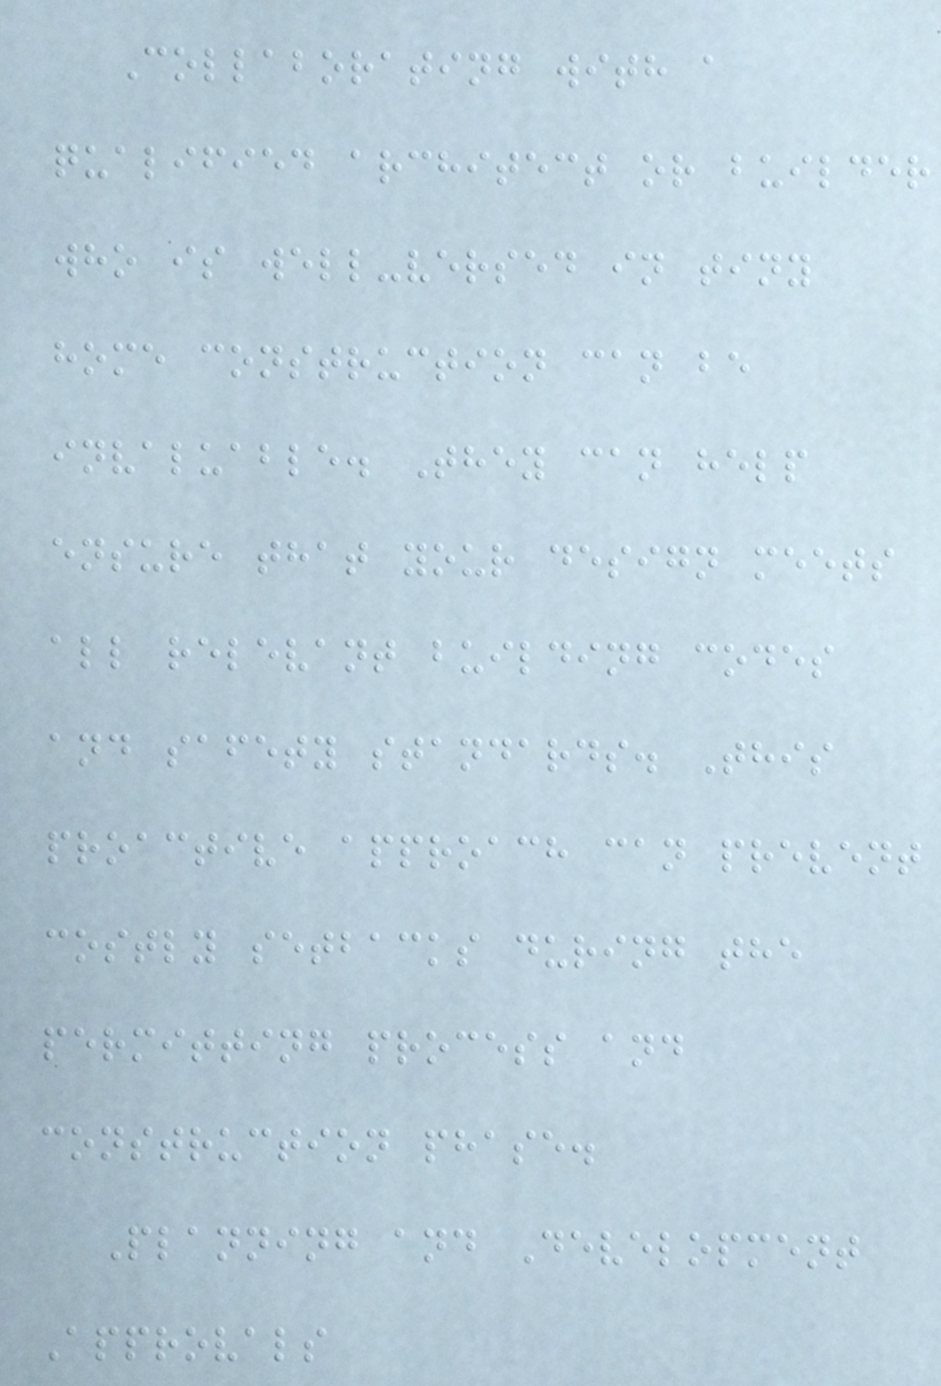Collaborating with a
qualified architect or builder
who is well-versed in tiny
home construction can be
invaluable. They can help
ensure that your design meets
all relevant building codes
and safety standards. This
proactive approach can prevent
costly setbacks during the
permitting process and
construction phase.
Planning and Development
Approvals
